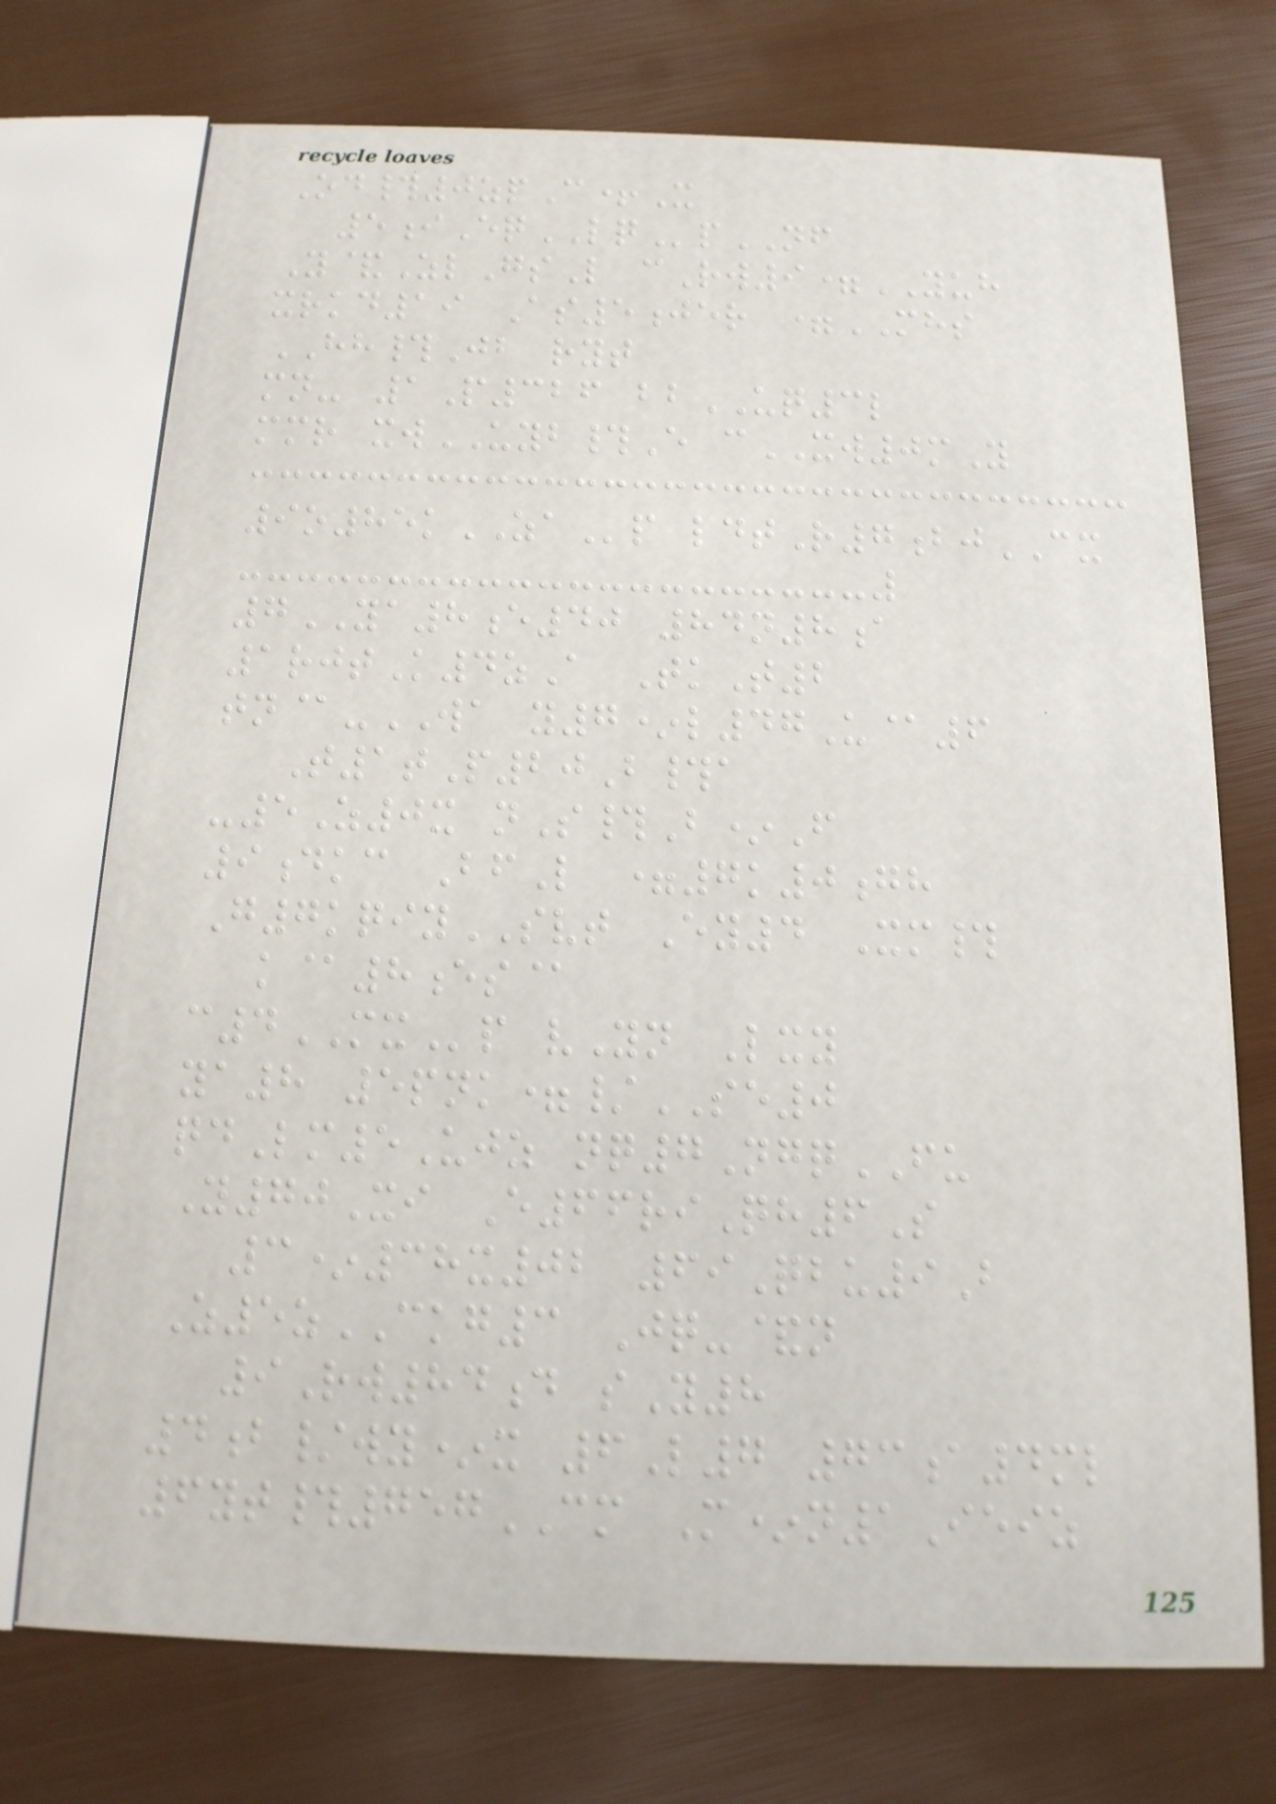Od#0zpC+X
5iEqLQpNF
Y&ZlGsL cRw9=YUH
xrkd19 As5jer =MHS
HH#Jb ryt
mn- 1P326 bbUQ3l
mmr xwUYB#E cXW0mY
9o85kZAp ldtR7bjCX
7YA8e40 84n8a
1rjtK4zA TkT2
tn@-WA y7*l47U@6
T1tP20B#a
-5Z0x nS#B*F
9dkc BfL =7k0gh
G7kqiySVT Ey4 Xm#
k@8es@
c4MXp vYn Lxy
ya8 5pnk=/SE0
qdLm5Ujz nq7NgqFU
Y70Xi E66riQh6S
3*38x02 69Qbu9B
Z5zCKG3 Jq-&n
9Rw84d sY8
4b/wy*x 6L7 73a4ml
6yt#757CM M*n1Ieiz
